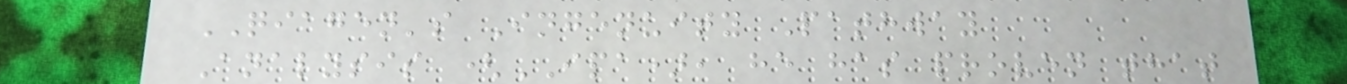QIAGEN's Ingenuity Pathway
Analysis (IPA), he has proven that
